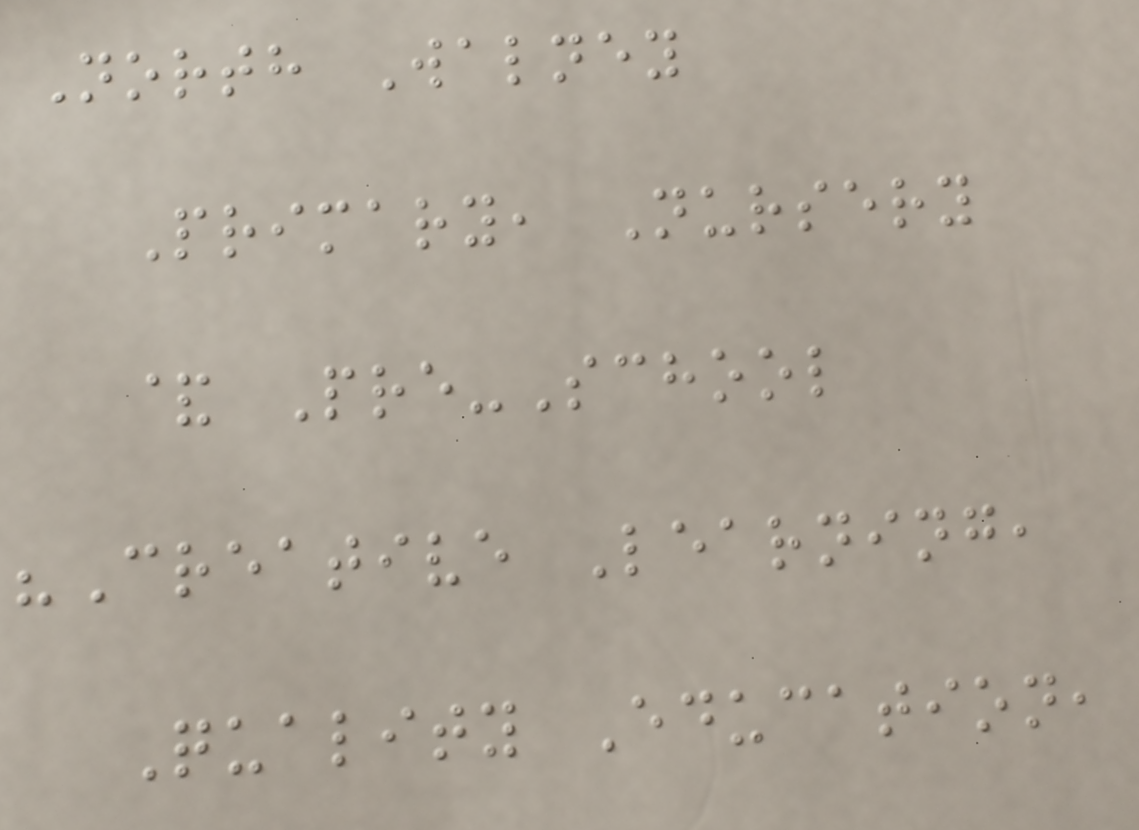North Walney
Primary, Nursery
& Pre-School
"Creative Learning,
Quality Education,
